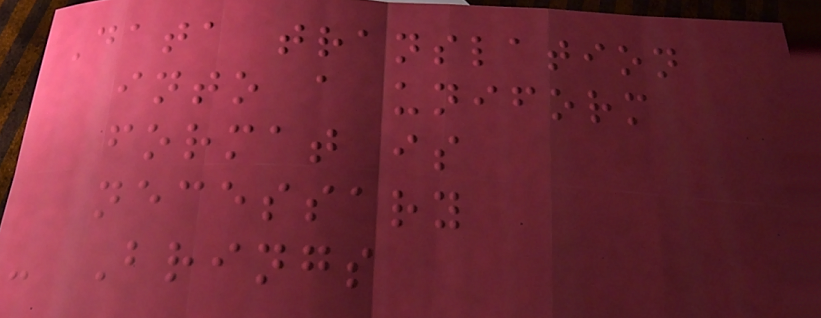Data translation
into a uniform
format is
necessary
- Brings
